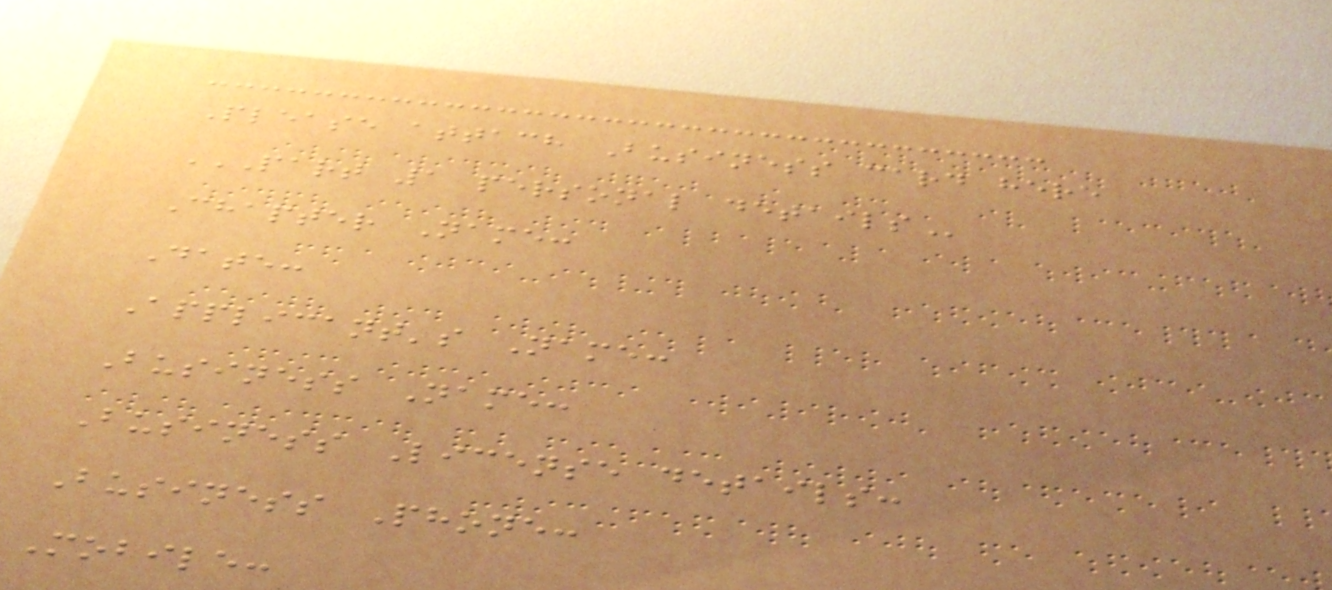Please attach Business card here
PART 1 PERSONAL DETAILS
Chapter Name:
Date:
Applicant's Name:
Business Name:
Business License details:
Business Phone:
Mobile:
